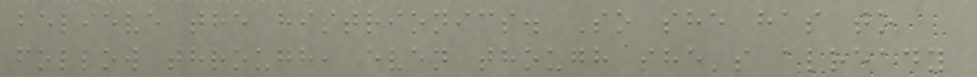believe the histrionics. So she has to
follow through, even though she's already
